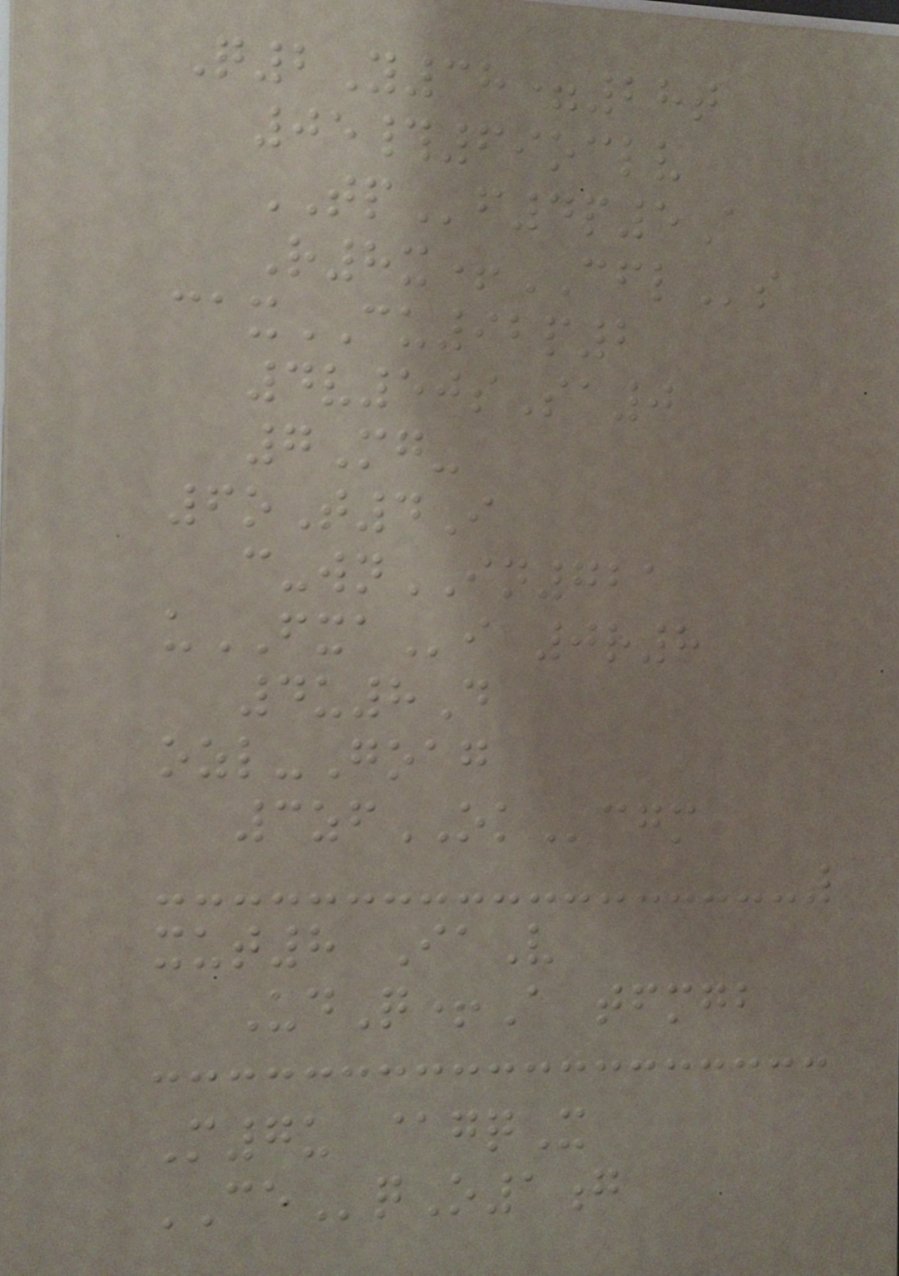Q2Y38=28t
05#69oclv
TPf4p5A
R8x+CFLs
caxCU92p2
4v50sSa0
7Mg-
6oT4I
c-wnIN721
uFXAi 0r8
4u8D
ozl-Goag
3zfOKcgm
xut8 IaV
UdQ+A tfmgb
M7u @gqX
CEqO1g
